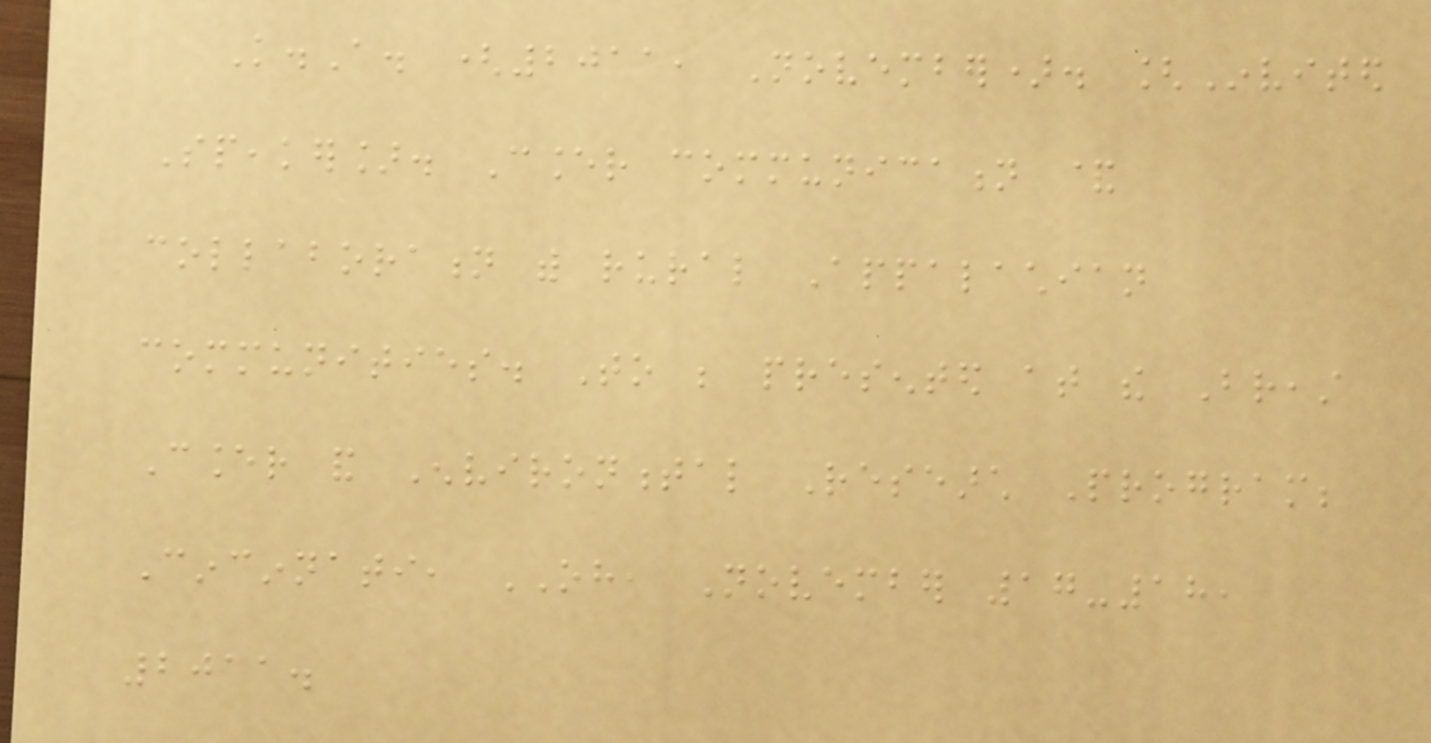K.A. (2011, November). [Invited
Speaker]. Cancer communication &
collaboration with rural Appalachian
communities. To be presented at the Breast
Cancer and Environmental Research Program;
Cincinnati, OH, November 17-18,
2011.
